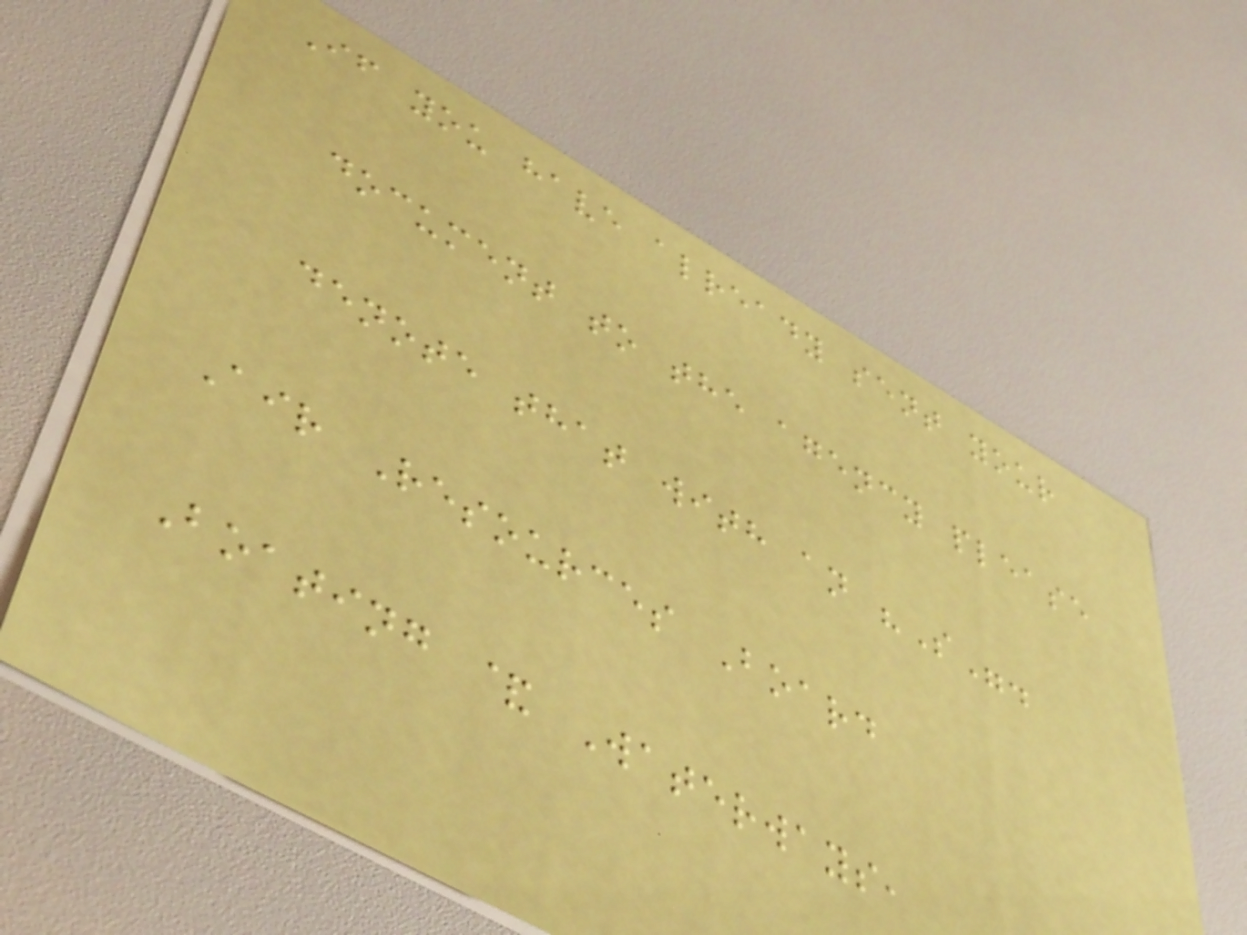If you have already sent your
document to the agency please
denote that with an "S".
Air Resources Board
Boating & Waterways,
